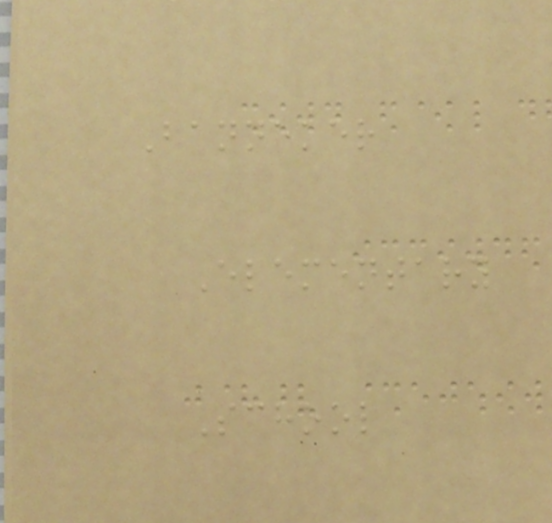Banneker
Elementary
School
